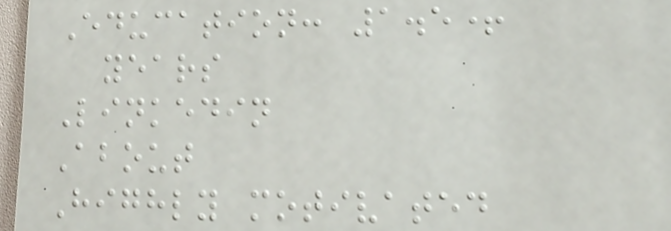Education: 1.5+
years
Linkedin
About
Highly motivated
